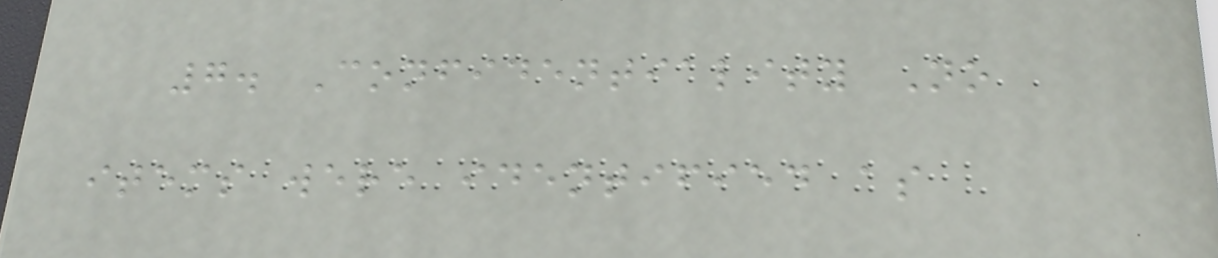7. Confidentiality No
items were identified as
